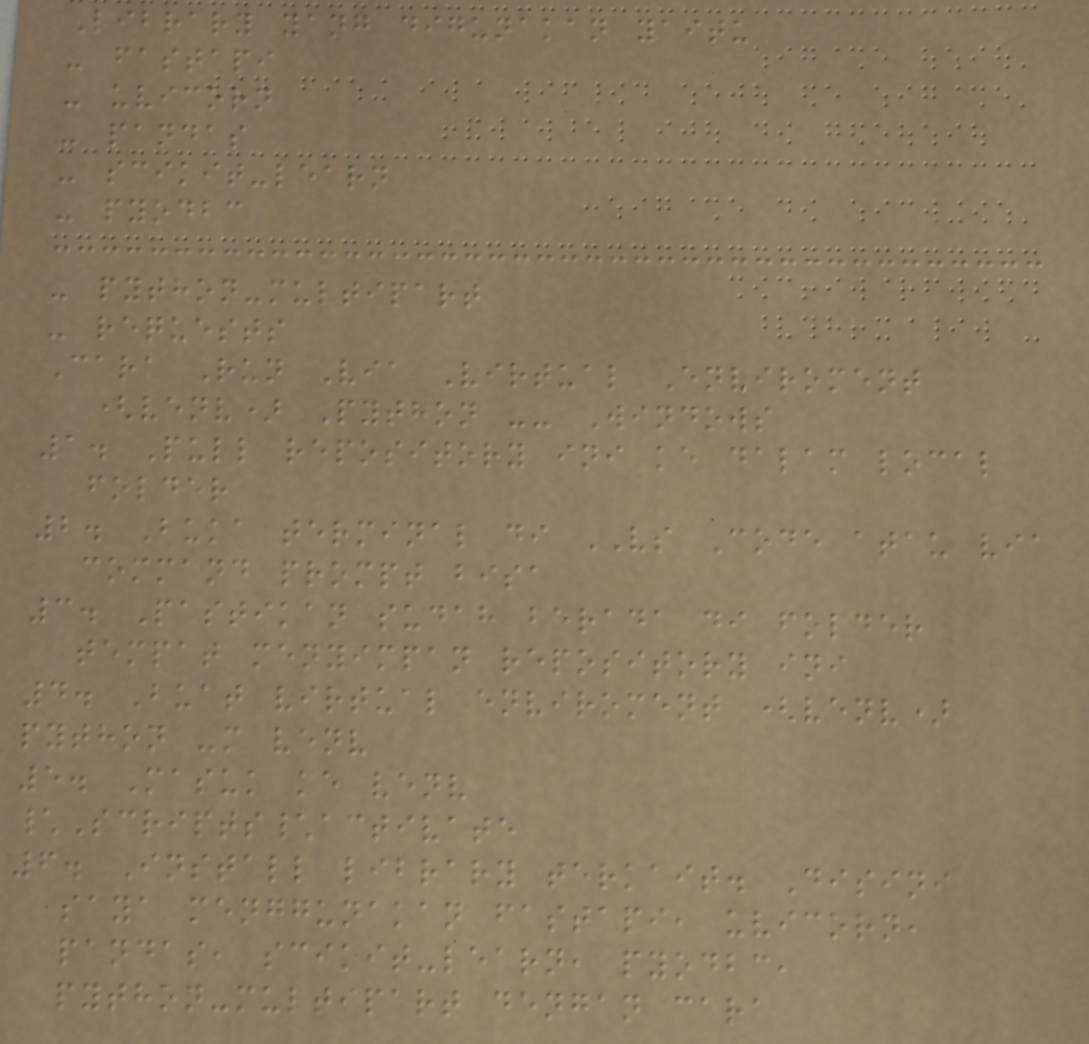Library yang digunakan yaitu
- fastapi
- uvicorn
- pandas
- scikit-learn
- pyodbc
- python-multipart
- requests
Cara Run Via Virtual Enviroment
(venv) Python -- Windows
1. Pull repository ini ke dalam local
folder
2. Buka terminal di VS Code atau via
command prompt bisa
3. Pastikan sudah berada di folder
tempat menyimpan repository ini
4. Buat virtual enviroment (venv)
python -m venv
5. Masuk ke venv
\Scripts\activate
6. Install library terkait. Disini
saya menggunakan fastapi, uvicorn,
pandas, scikit-learn, pyodbc,
python-multipart dengan cara
